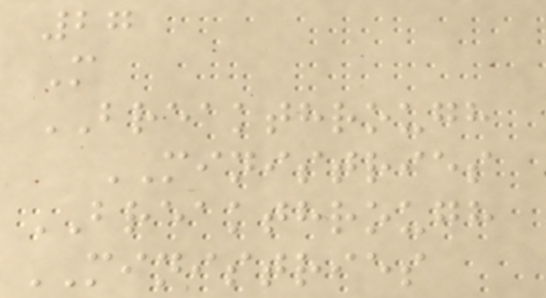27
M
BREAKTHROUGH
MINISTRIES
BREAKTHROUGH
MINISTRIES
